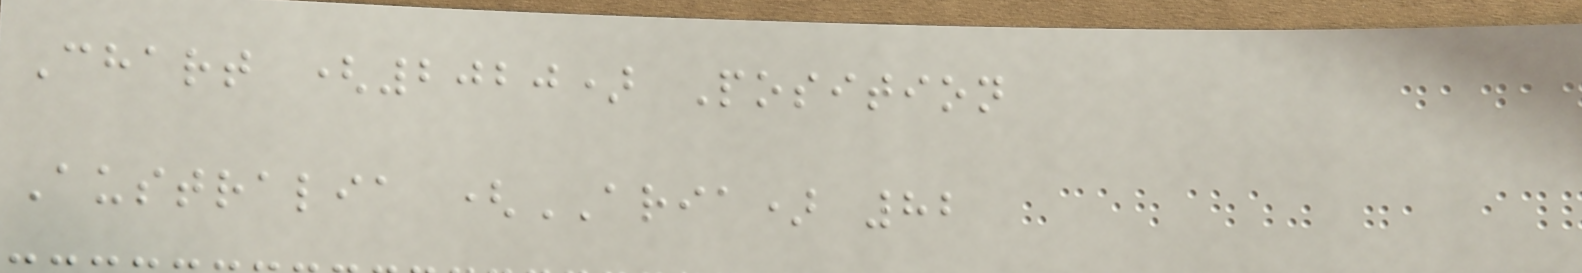Chart (2020) Position
Australia (ARIA) 82
